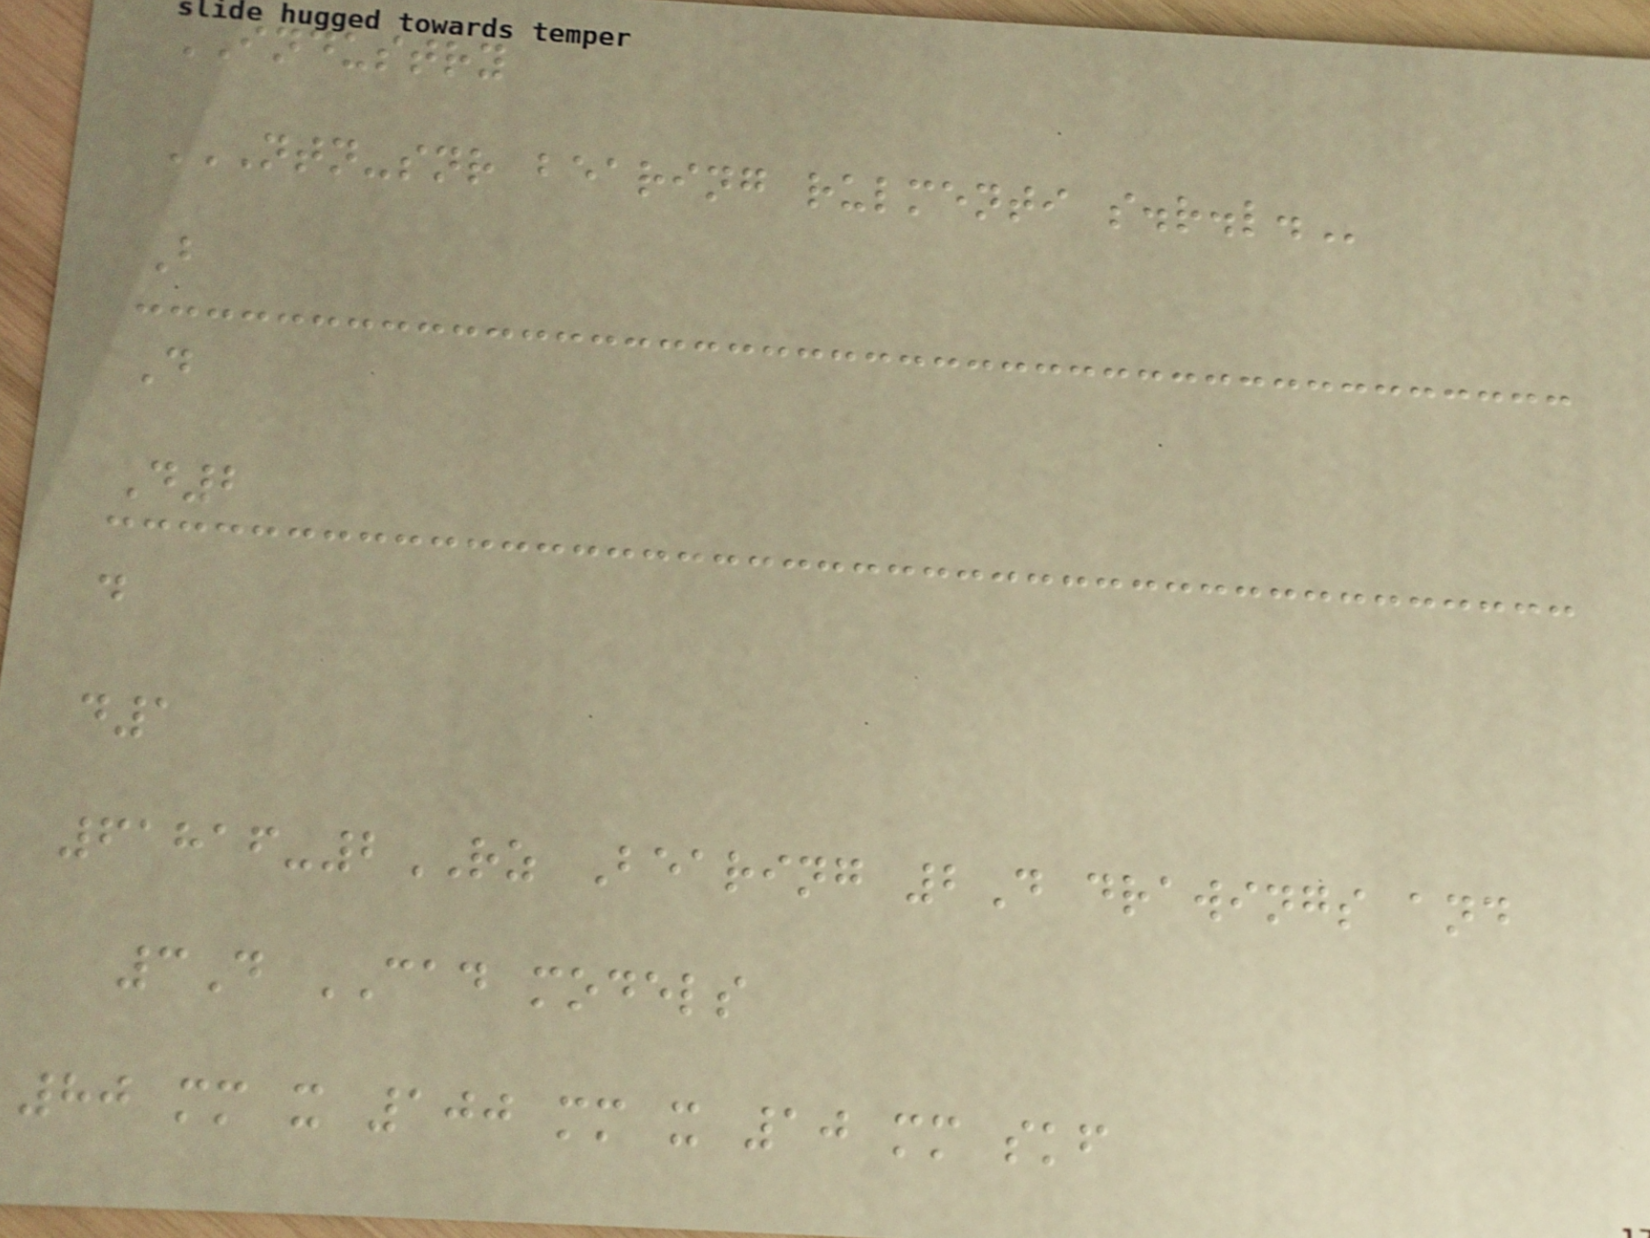INDUSTRY
NTN-SNR BEARING RULMENTI S.R.L.
B
D
D2
d
d1
61816-2RZ Bearing 2D drawings and
3D CAD models
80 mm x 100 mm x 10 mm skf
